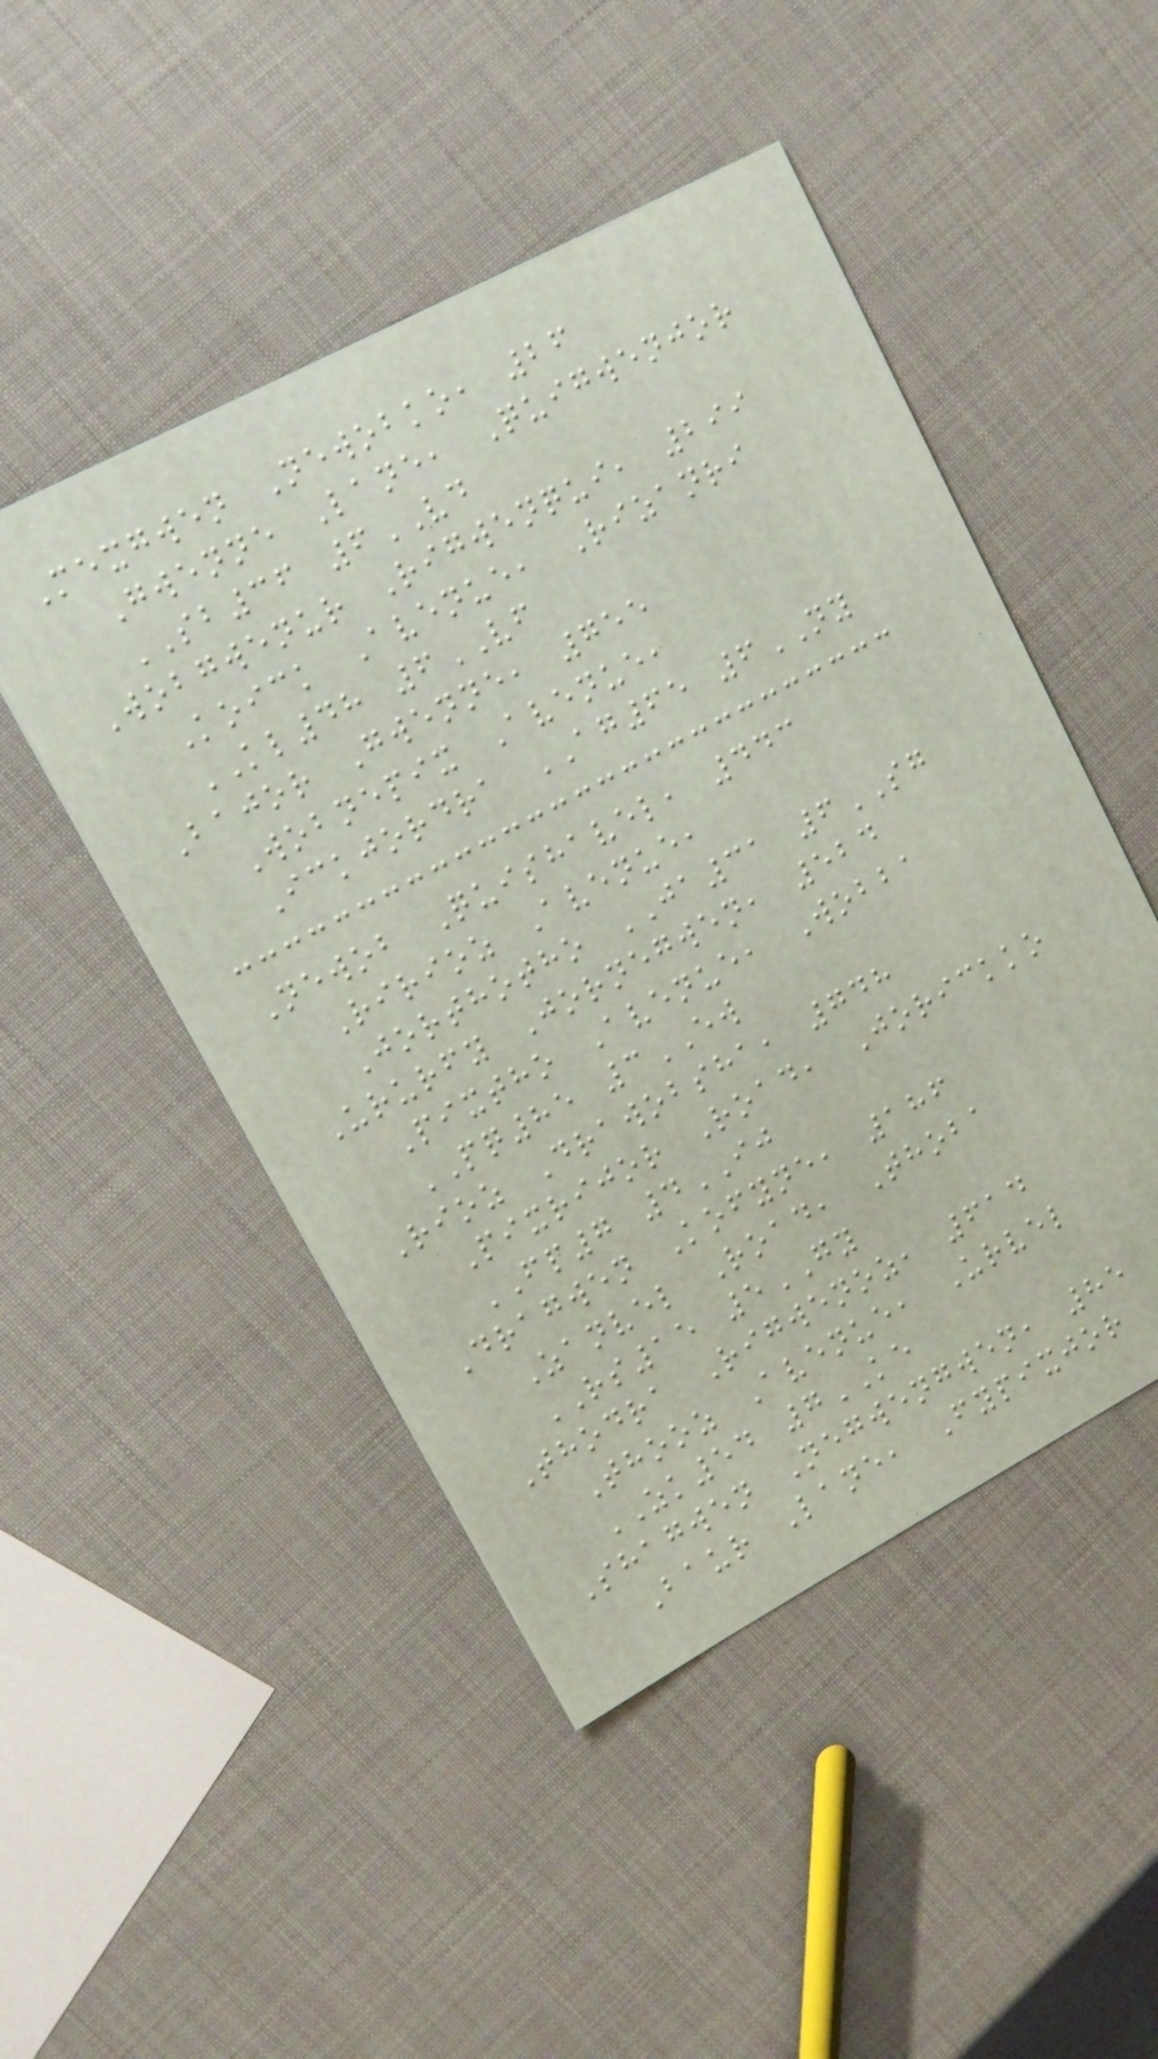Mexgwen Newobko, 26
Gwenne Lane, Quigwenjor
SB36 6VD
Wobgwenur Rigwenqui, 299
Koick Avenue, Rizanri
KL48 6VF
Bajor Gwenne, 755
Wobnepix Avenue,
Ickjordra AG65 6NY
Newob Quishavel, 443
Ririoz Avenue,
Jorthotho JA31 6SG
Ururfy Jornegwen, 524
Pixtho Avenue, Wobba
PQ85 3EW
Rioz Drawobsha, 748
Pixrijor Road, Jorickko
FP7 4IJ
Dragwen Kofyne, 186
Zanvel Road, Thoba
RS15 5GY
Thodra Rigwenoz, 614
Thooz Avenue, Urvel
ZK54 7KE
Shagwen Negwengwen, 85
Baur Lane, Fypixjor
